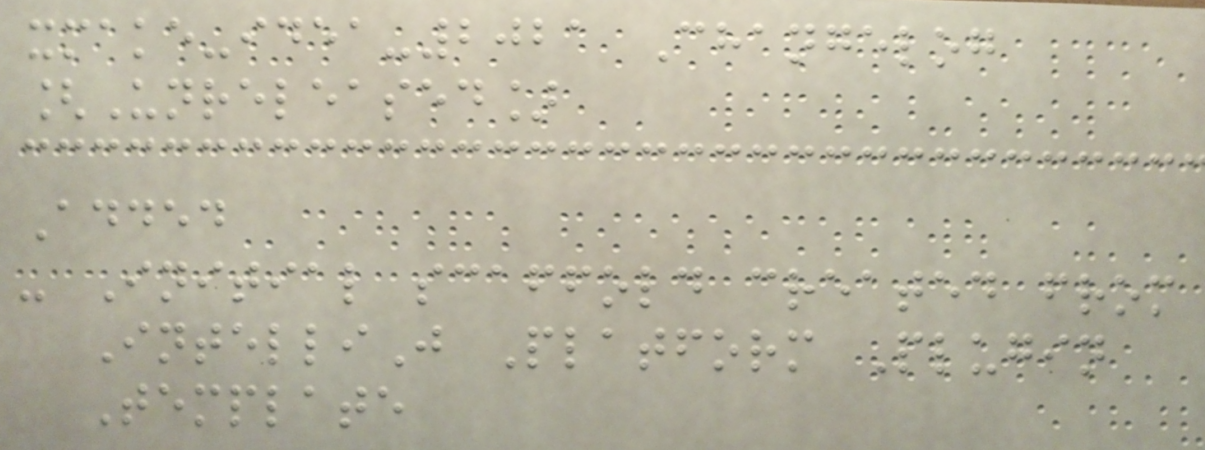xmake-idea-2021 Changelog
[Unreleased]
Added
- Initial scaffold created from
IntelliJ Platform Plugin
Template
